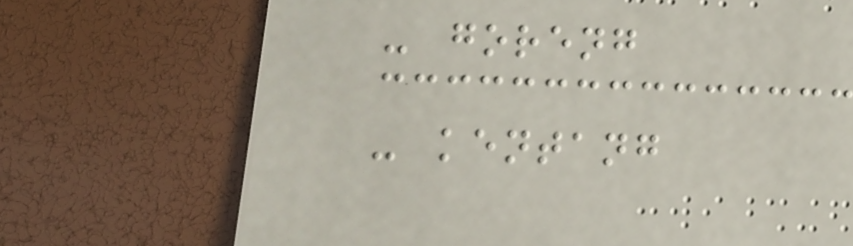- goreng
- kentang
